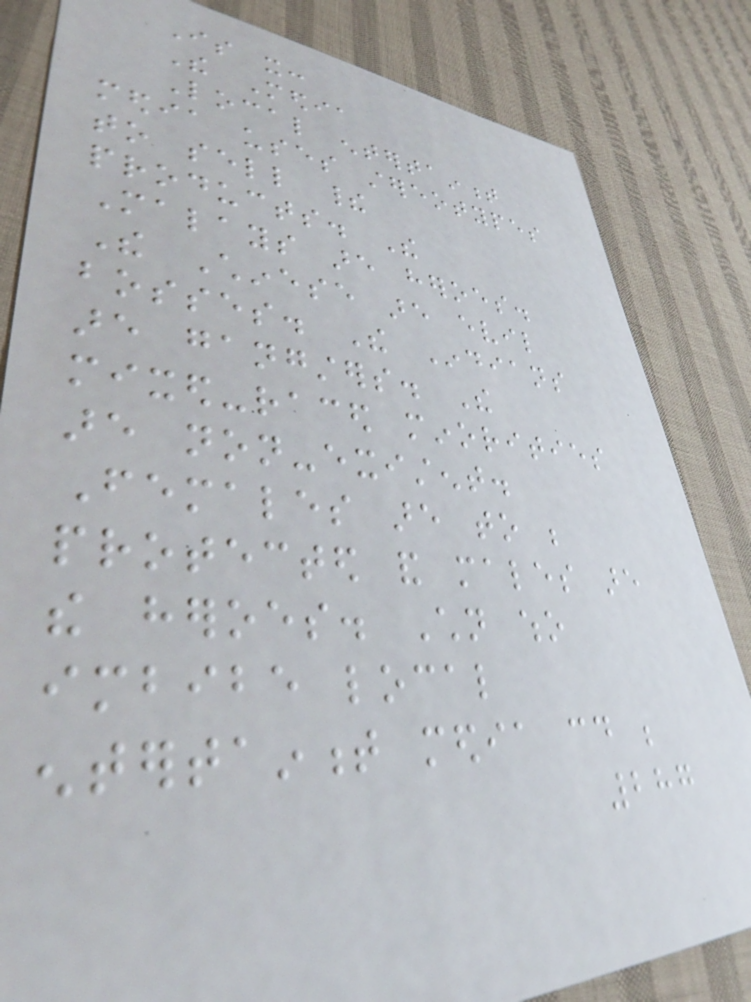Is it:
The Media
Local entertainment
media uses stereotypes
to sell their
products. The
Malays are heroes.
The Chinese are evil
bosses. The Indians
are gangsters. The
mixed-raced minorities
are non-existent.
Females are to be
protected and males are
the heroes. Children who
imbibe local
entertainment media could be
287
